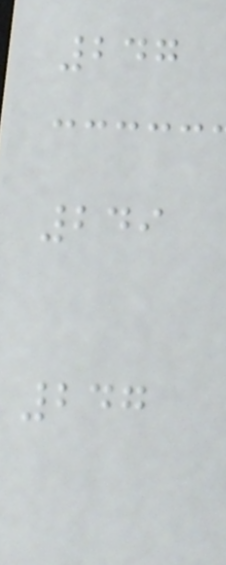247
249
247
